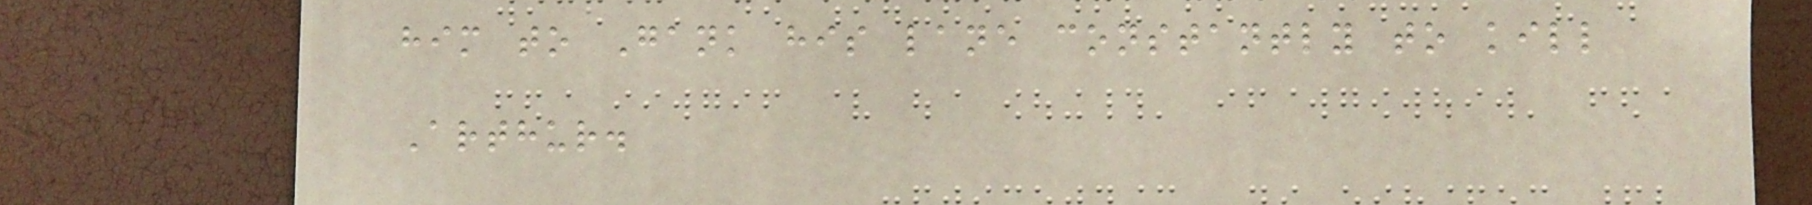him to Gank his lane constantly to kill
Arthur.
